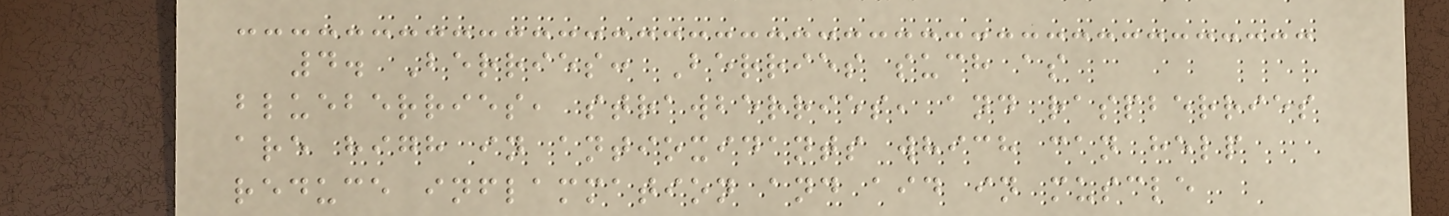4. Berries: Berries such as
blueberries, strawberries, and raspberries
are high in antioxidants which can help
reduce inflammation and aid in muscle
